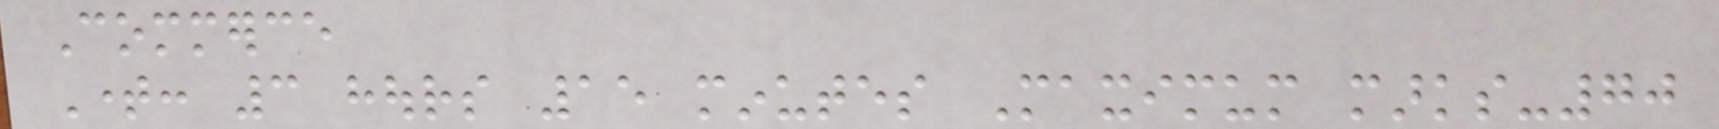Commerce
Time: 3 hours 15 minutes Maximum marks-70
